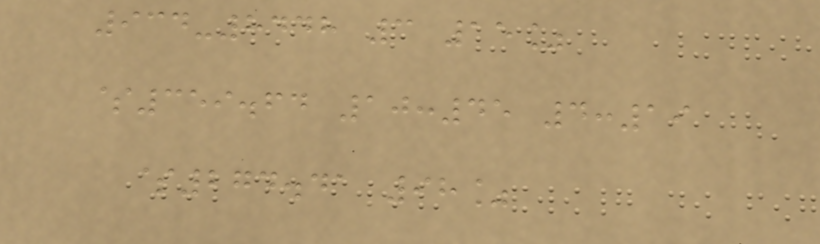934-8448 3 15%
$359.64 10:45 4:19
$274.41 98%
